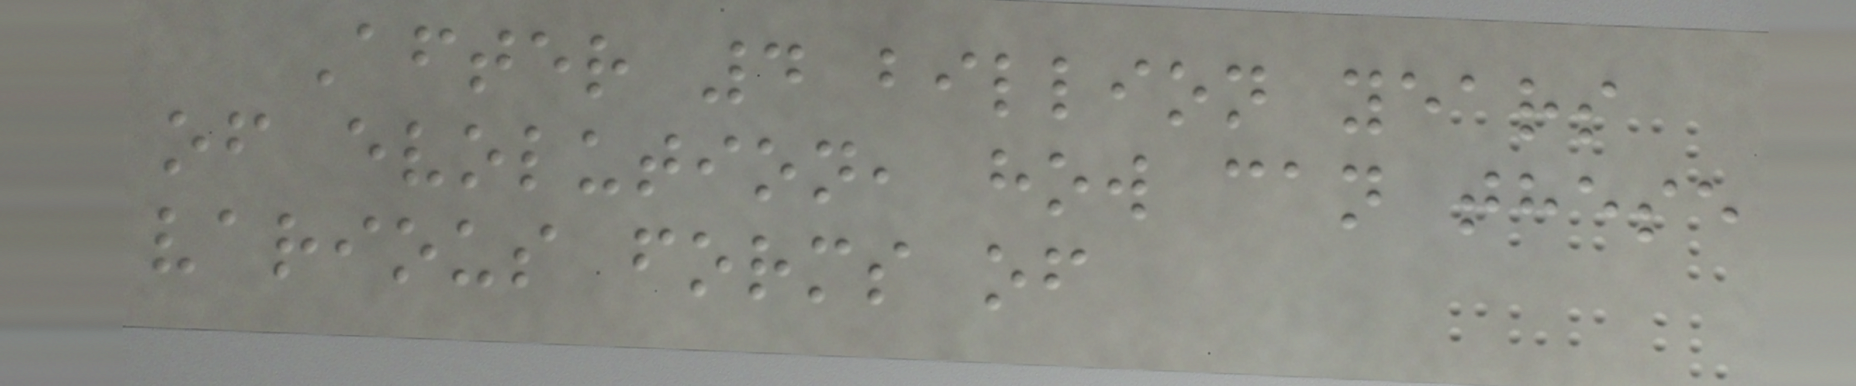After 4 billion years
of evolution, how can these
various forms of
